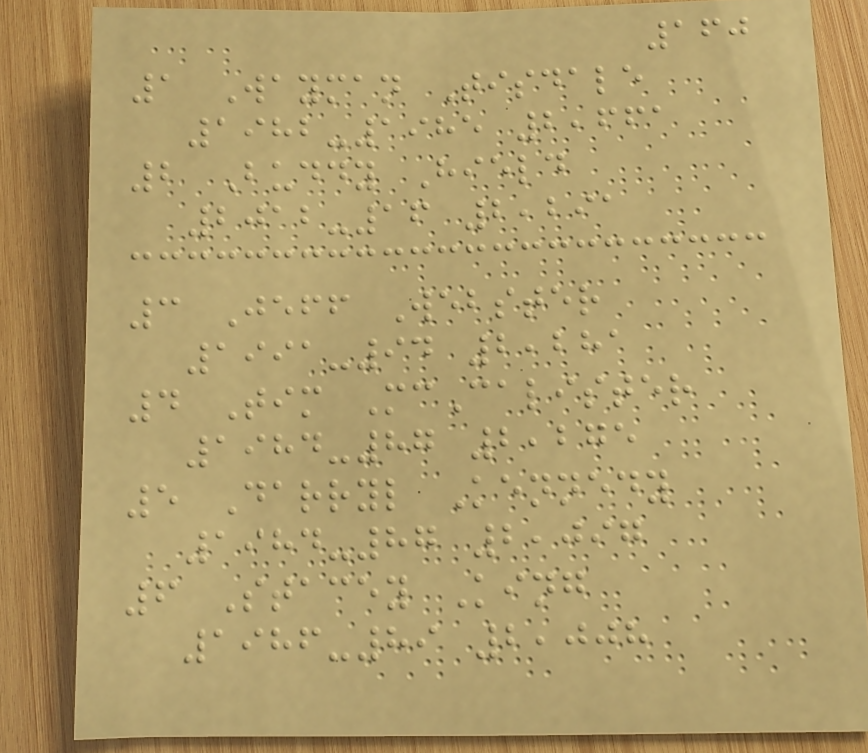160
1 Wayman Tisdale
1982-1985 2,661
2 Buddy Hield
2012-16 2,291
3 Jeff Webster
1991-94 2,281
4 Tim McCalister
1984-87 2,275
5 Darryl Kennedy
1984-87 2,097
6 Stacey King
1986-89 2,008
